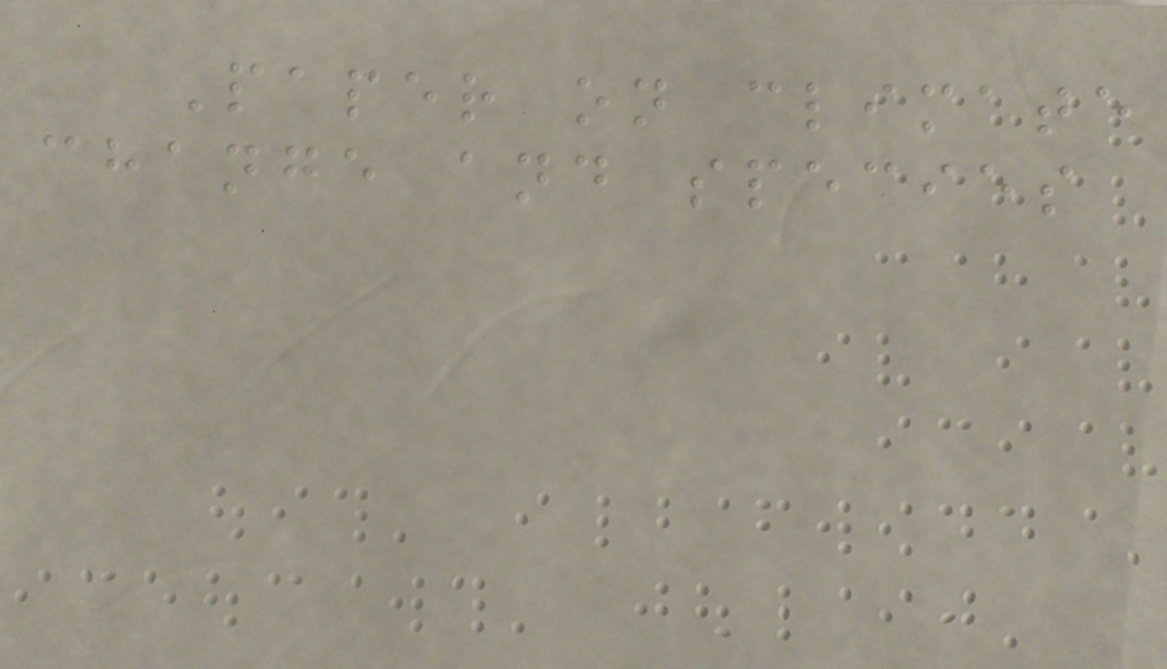Paper on climate
change and species
